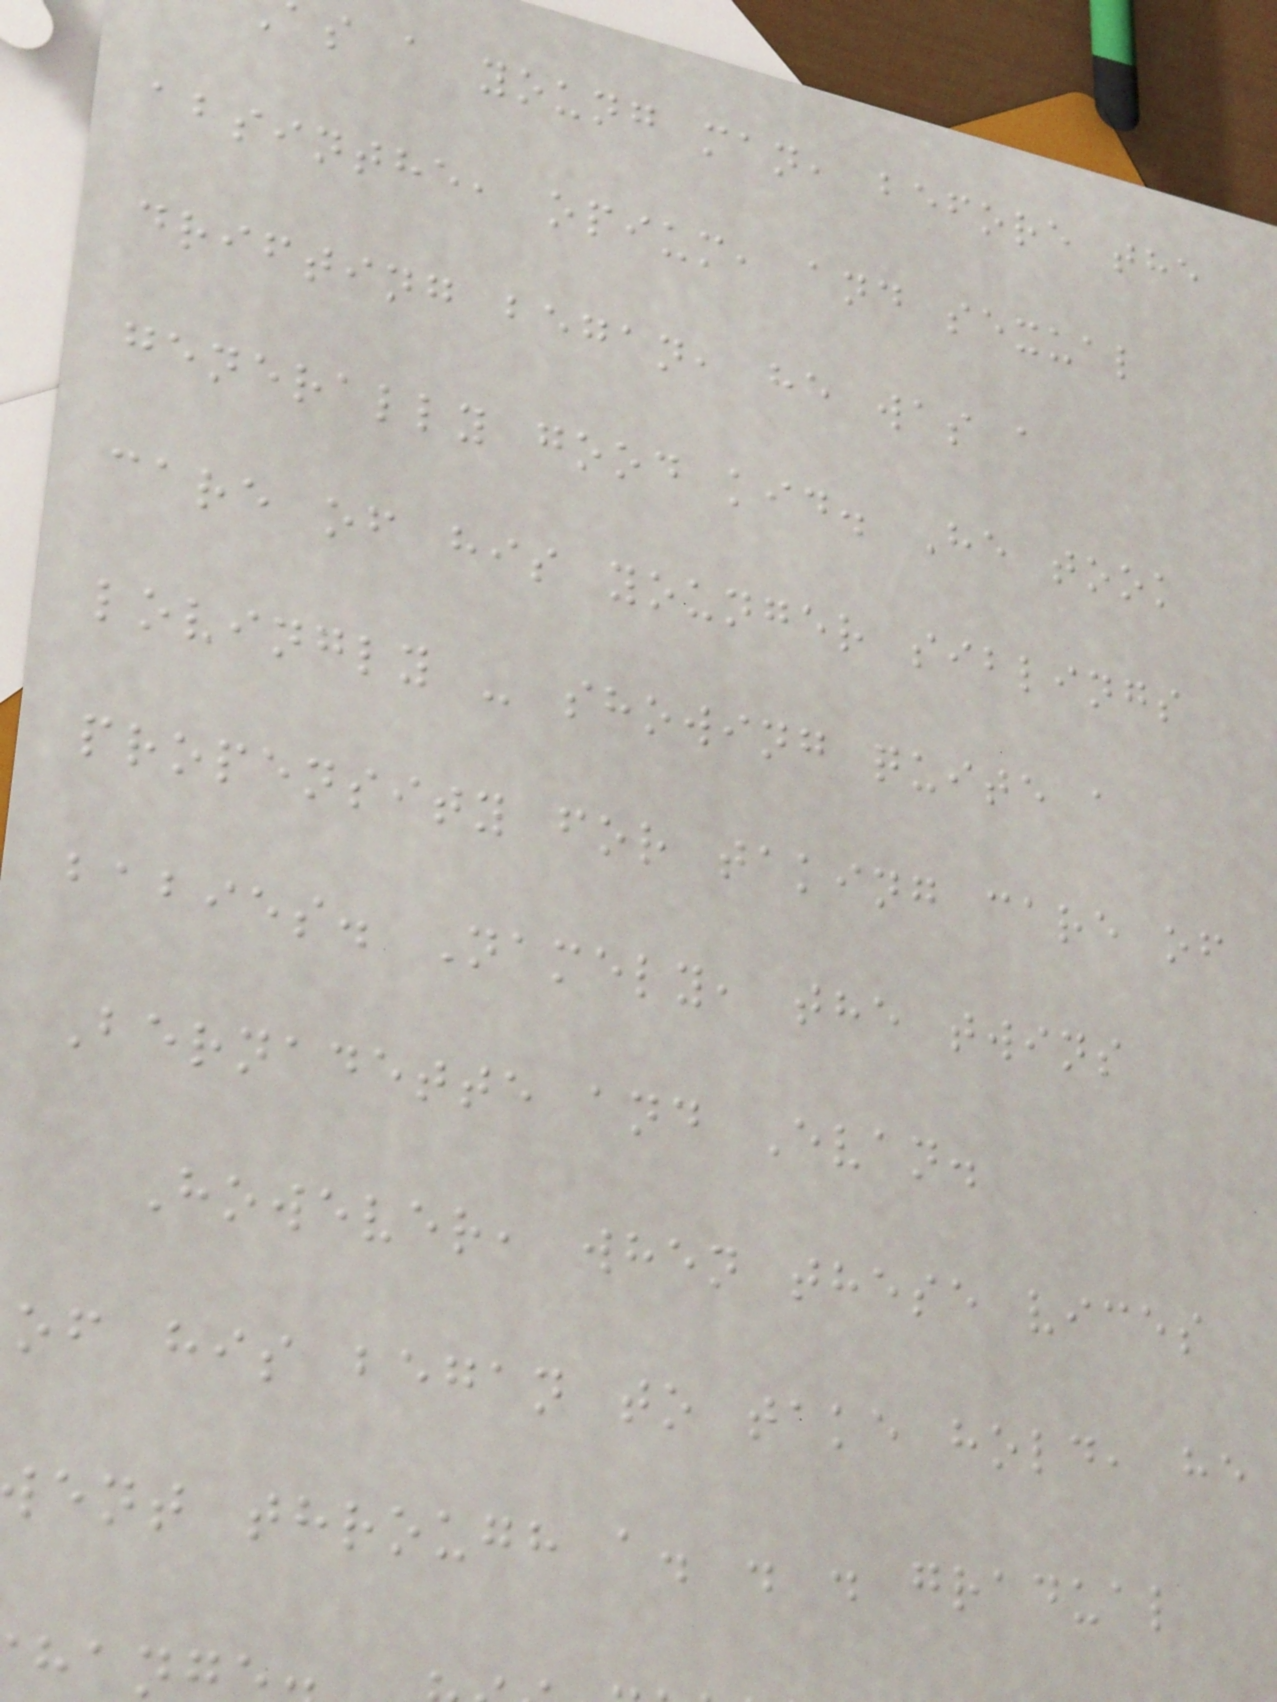s a young man, before the
absinthe, opium, and sexual
drifting began, he was a
generally good kid. He took
care of his younger siblings
lovingly - showing quite a
propensity for taking care of
babies. Namely, the twins
Bernadette and Evan.
However, when these vices
of his began to take hold, he
ent through a. . . gradual
